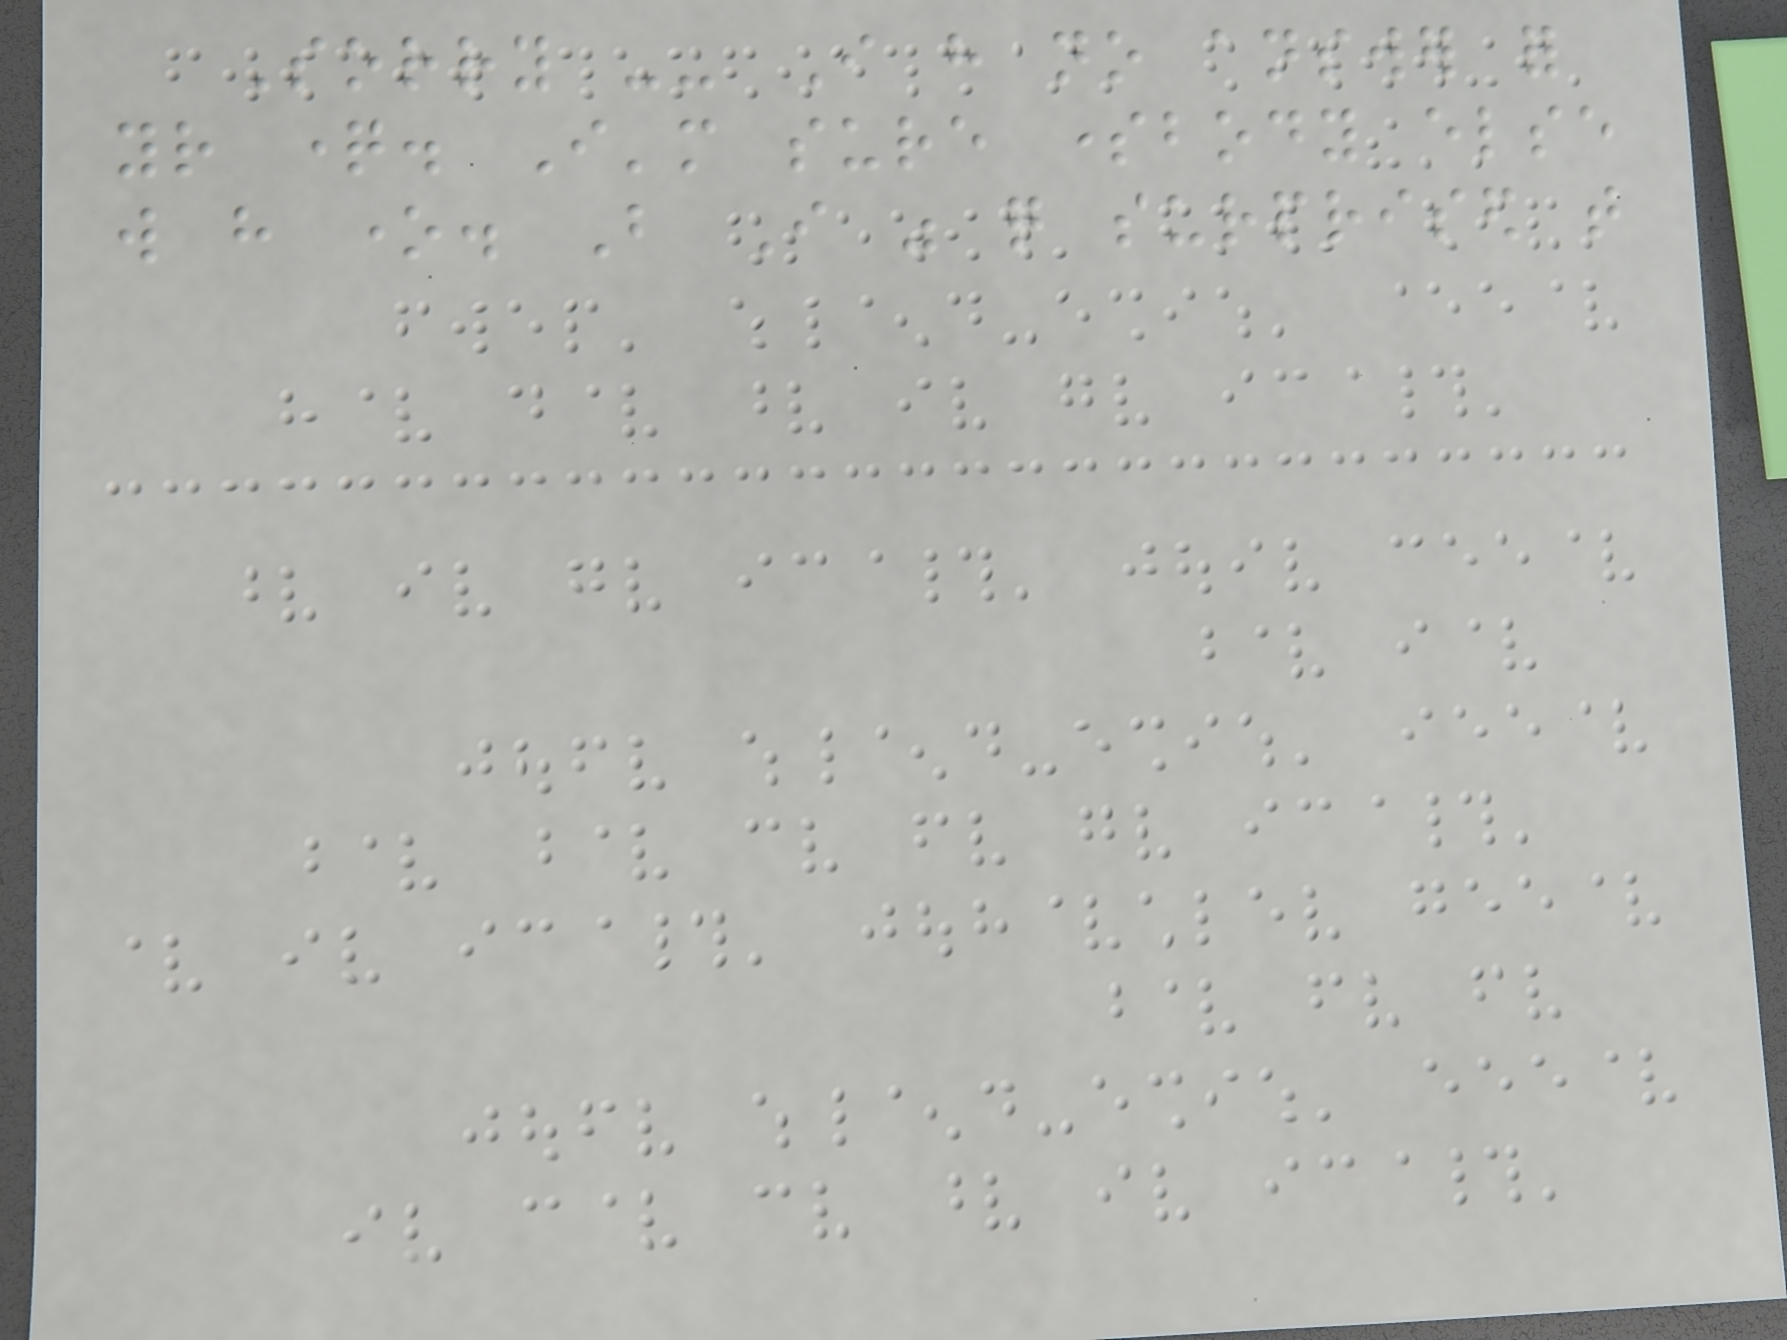Sorry -- I have no answer for
your question. I'm sure somebody else
will have one. But I was quite surprised that
